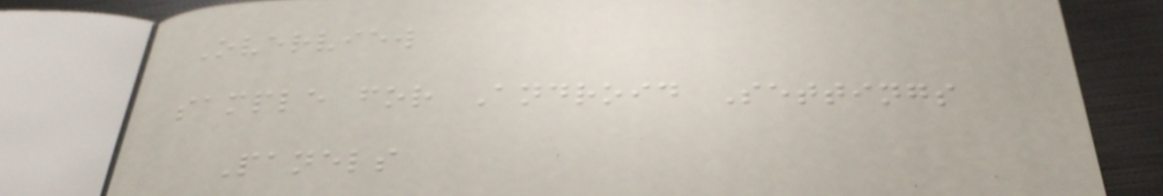Overview
sample for Android Settings
Panels
